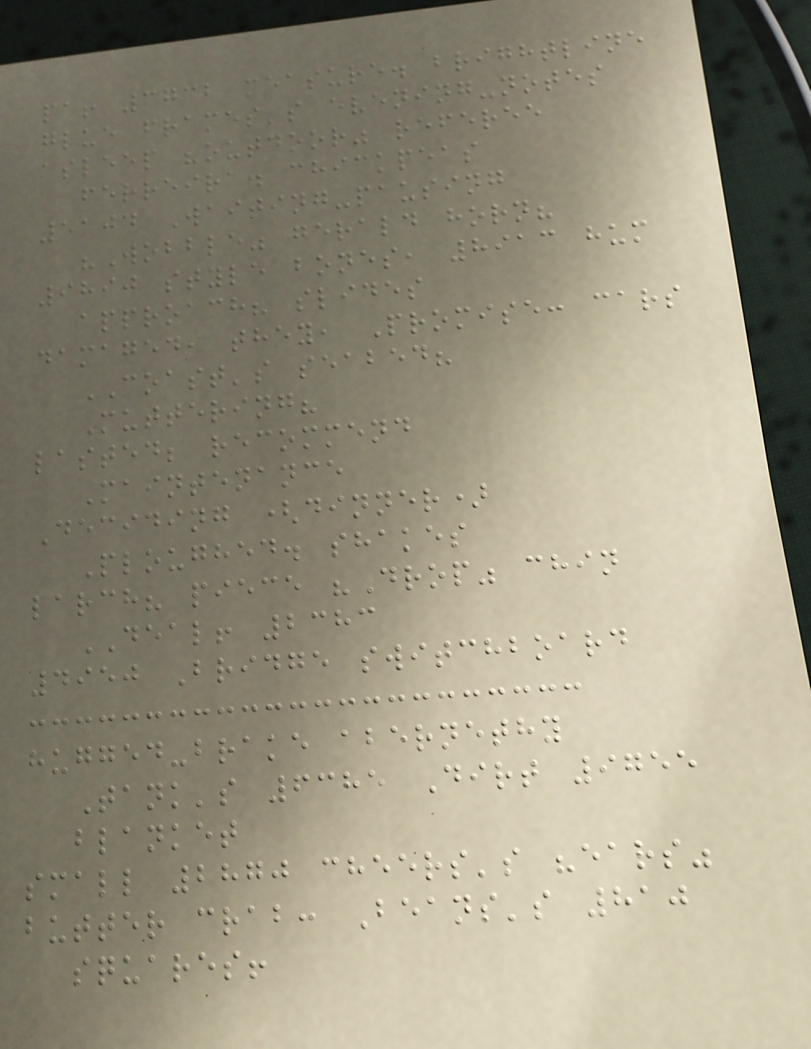pa! 3732 measure. brightline
glue frames's evening-notes
asleep "outdoor" referee
ferreira. chickpeas
5104 Waiting-pausing
"Wobble" gerald horn?
9890 style bones, 8913 hum
approach? slides
damaged, they, Promise: cars
COAST's seabed?
Muttering?
lasted; recommend
Maintenance
Deciding (dinner)
Ploughed. shakes
larch? piece "Drop" chin
DEAL! 2383
4950 Bridge switchboard
hugged-brake abernethy
Tank's 6385 Dirt 9755
blanket
small 2870 cheers's "ears"
butter crab: Beans's 810
squares!
